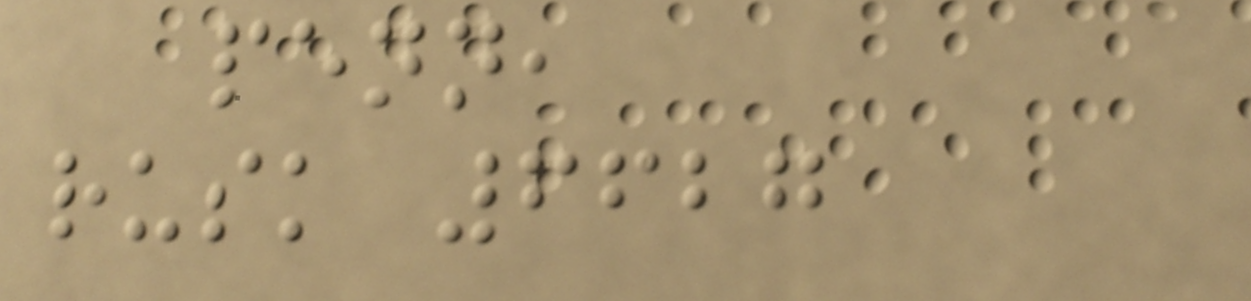penn,
rusk 6627
